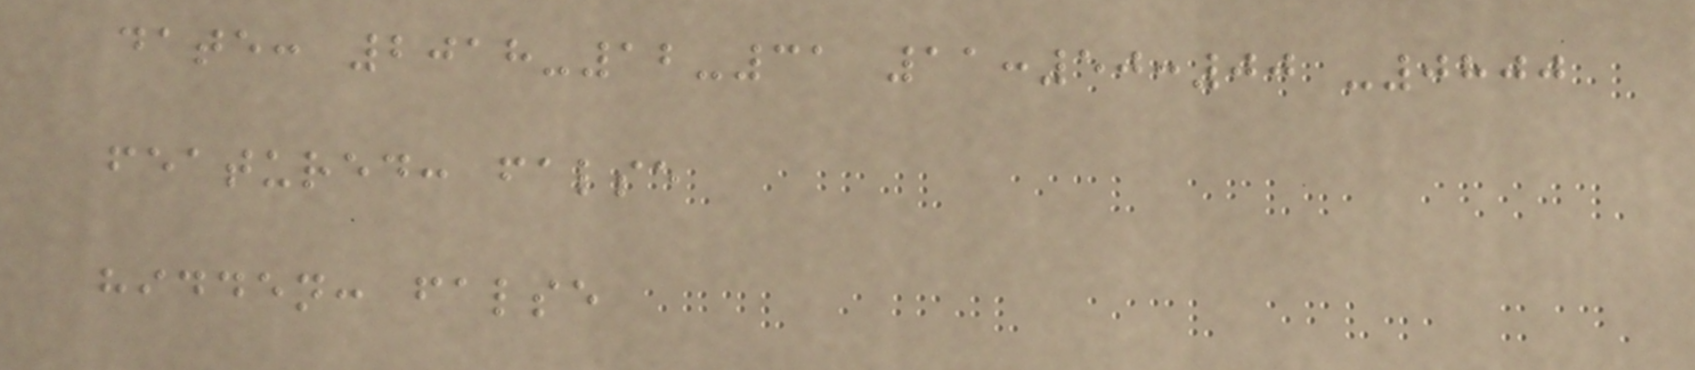date: 2018-12-31 11:50:00 -0800
featured: false
hidden: false
